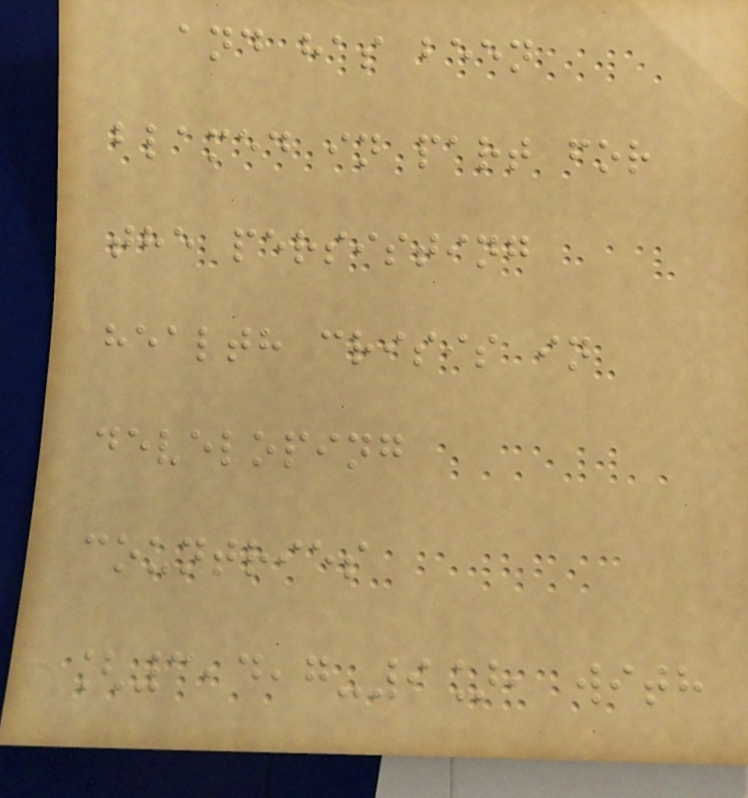and has been
blamed in part for
the persisting
health crisis in
developing
countries
[3,4,7-9], with
